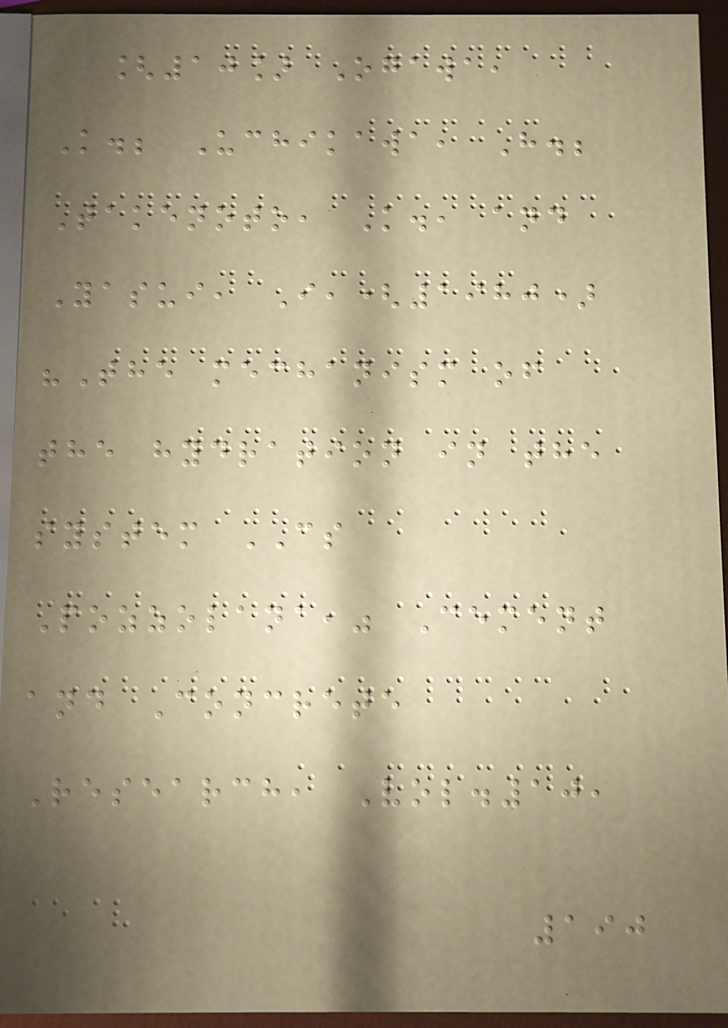[10] Ogawa,
K.; Uchikawa, H.;
Takenoto, K., and
Yasui, I,(1980)
"The mechanism of
the hydration in the
system CS
Pozzolana," Cement
and Concrete
Research, Vol.10,
190
